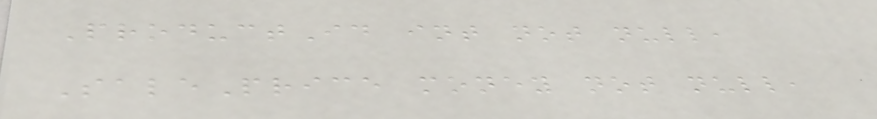ProductId int not null,
SalePrice money not null,
